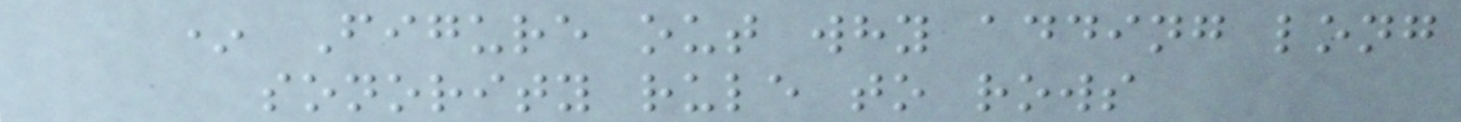* Figure out why adding long
sonority rule to rows
